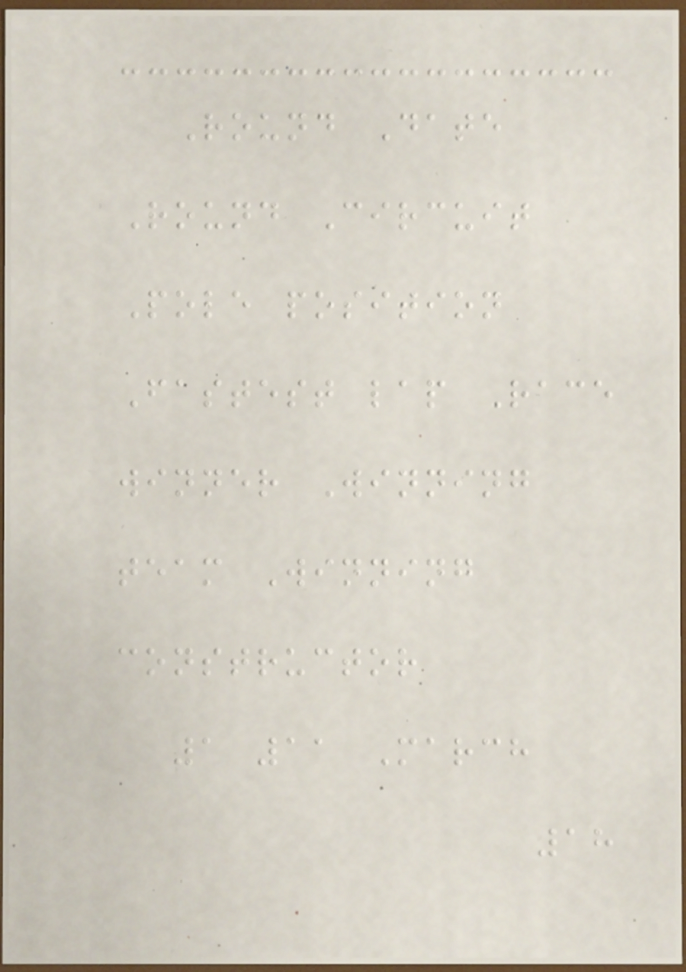Round Date
Round Circuit
Pole position
Fastest lap Race
winner Winning
team Winning
constructor
1 11 March
18
